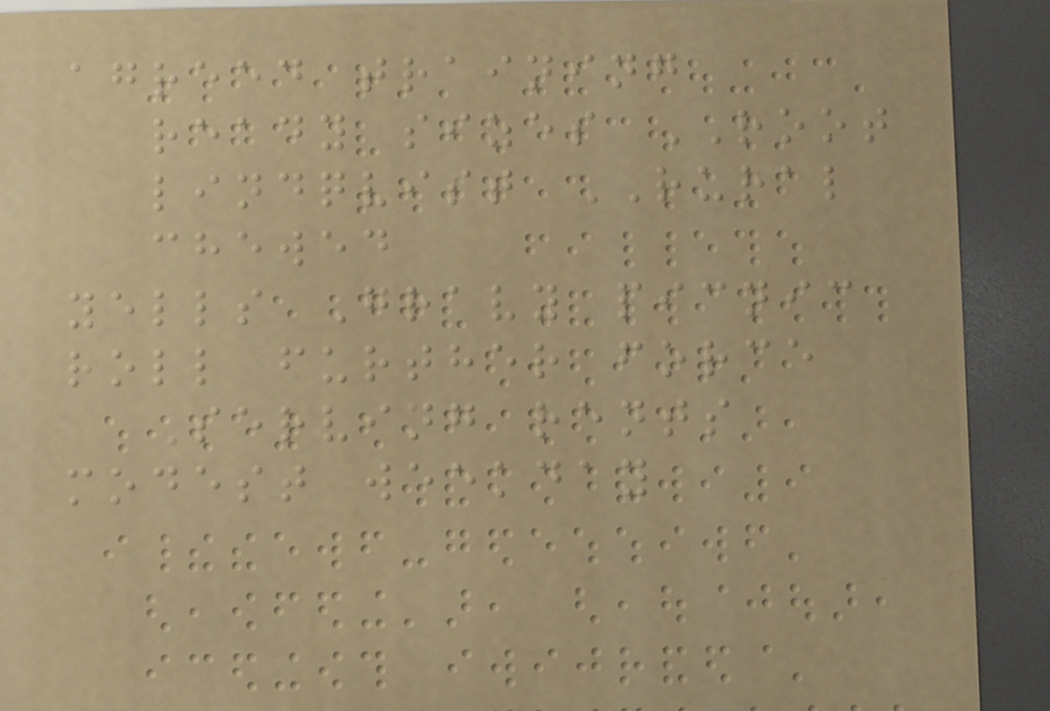agreed training
ready sizes ROOT
lindqvist RURAL
chewed
yells Gravy picnic
roll further force
Serving rents
modest weekday
